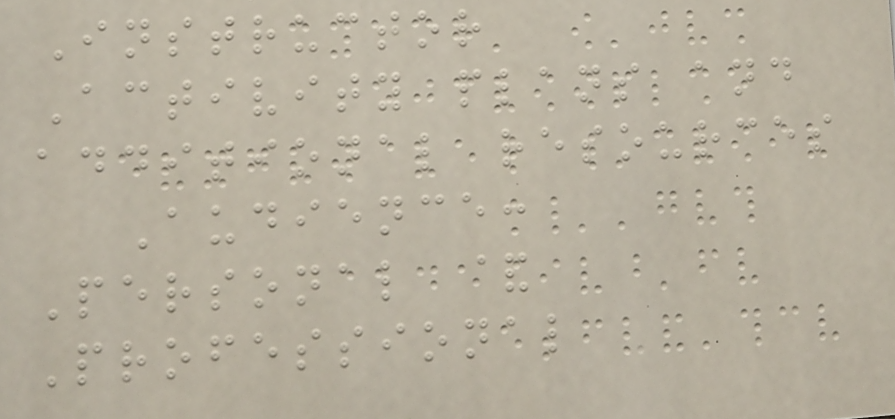Instructor
Activity plans and
additional resources
Audience:
Personal &
Professional
